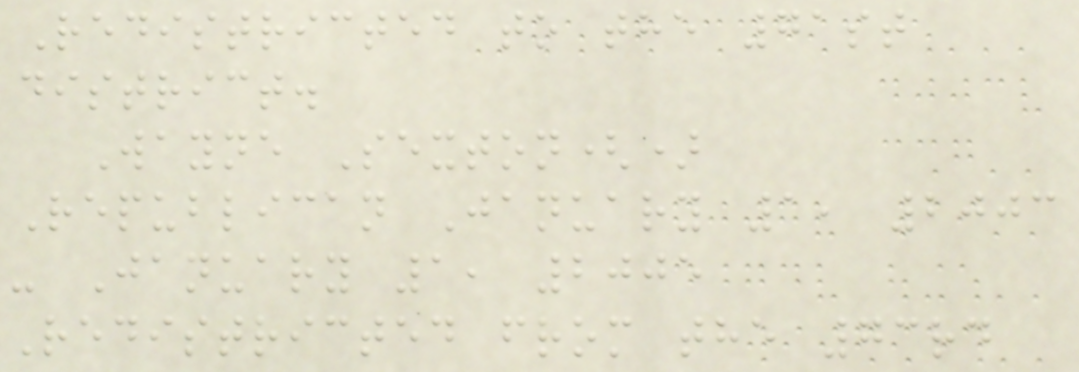Redistricted to the 71st
district.
Wayne Sexton()
Republican January 1, 2003
- January 1, 2005
Redistricted from the 73rd
